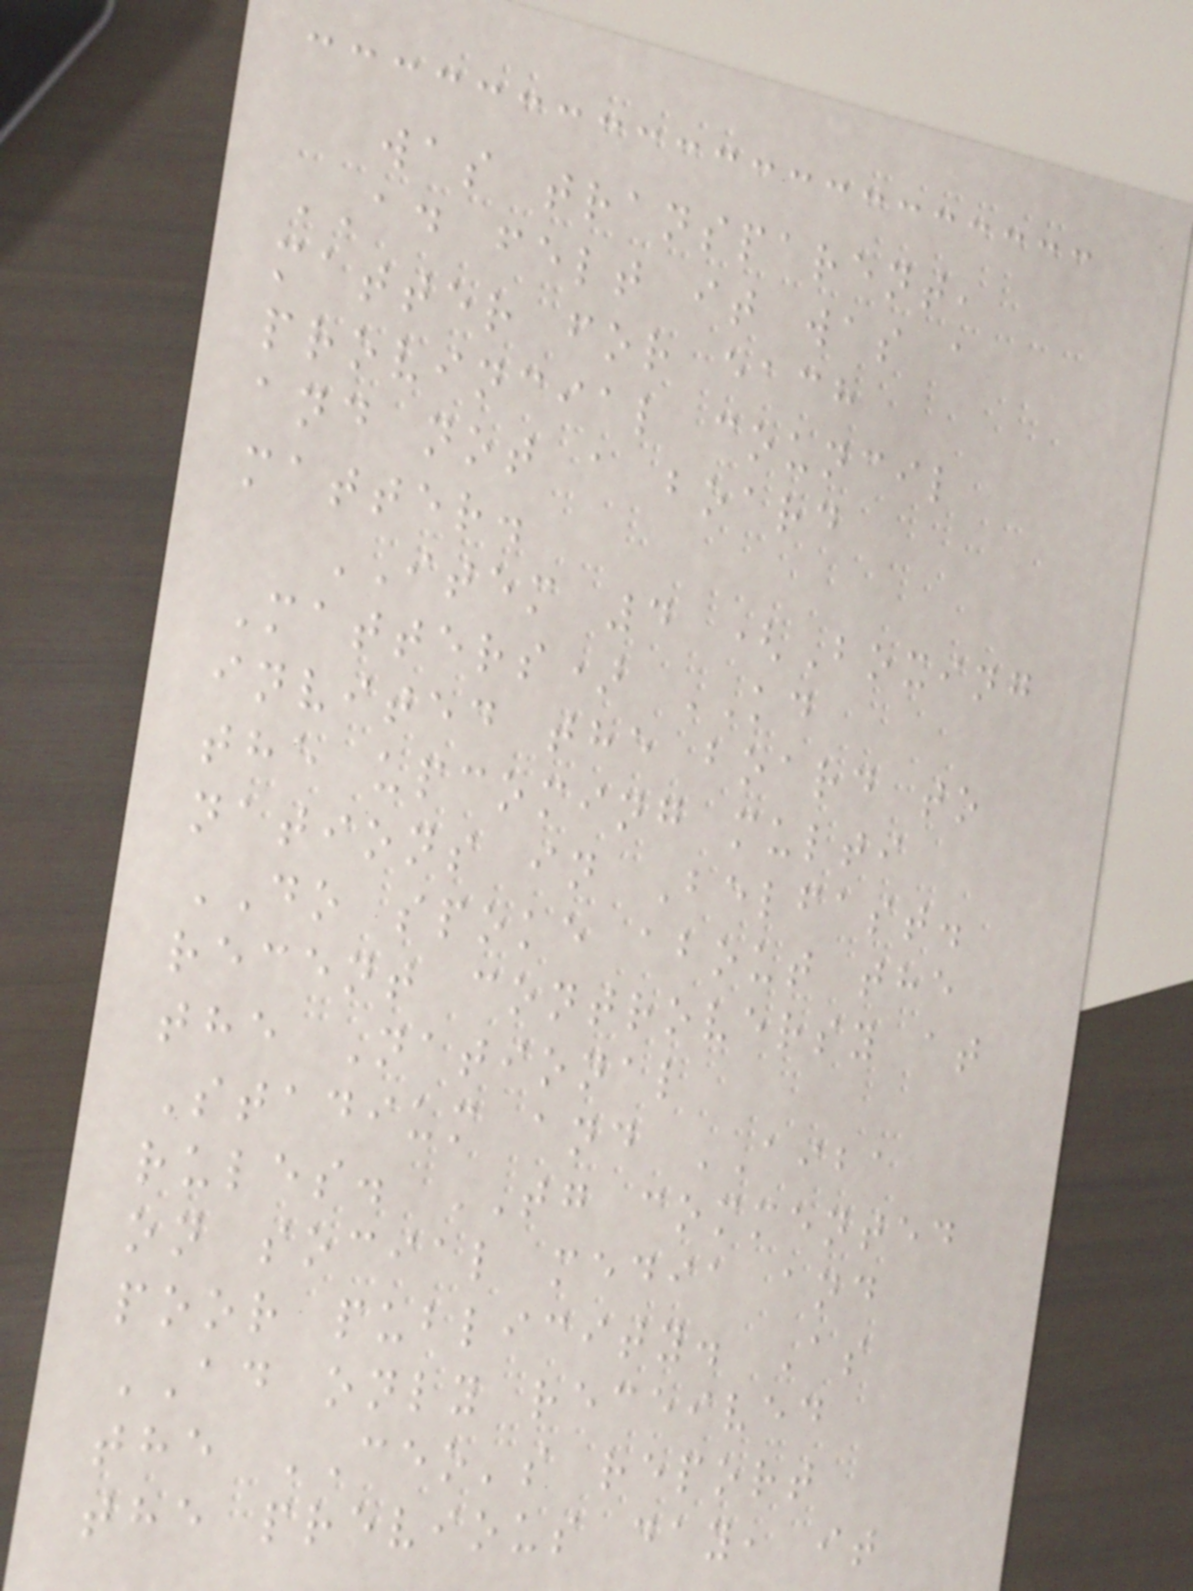was transparent,
AD felt it was a
matter for each
provincial council
and not a board
matter.
ITEM 4 (Boxing
Matters) KD
invited the board to
the upcoming multi
nations in Belfast.
DO spoke about the
recent controversy at
the National
Stadium and AIBA
rules. TG commented
on social media and
poor publicity. As
AD only received
the CEO's report
the previous day, it
